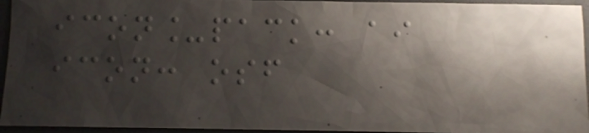icon_pack: ai
icon: osf
